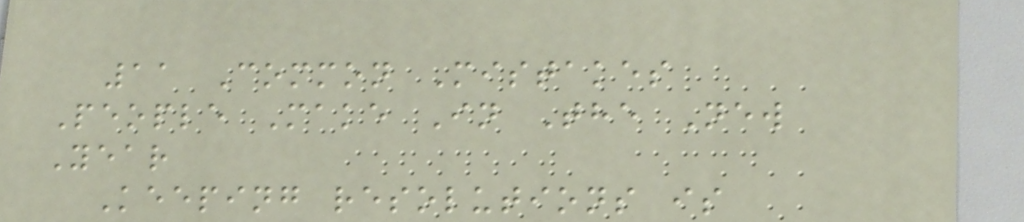11 Common Mistakes
People Make In The New
Year
Keeping resolutions is
